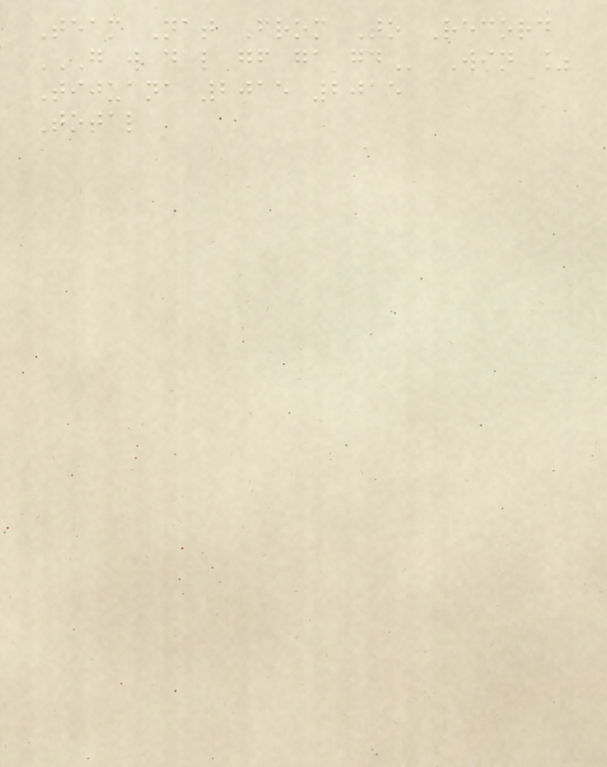Team Nat From To Record
G W D L GF GA GD Win %
Tijuana 2015 2015
Total
